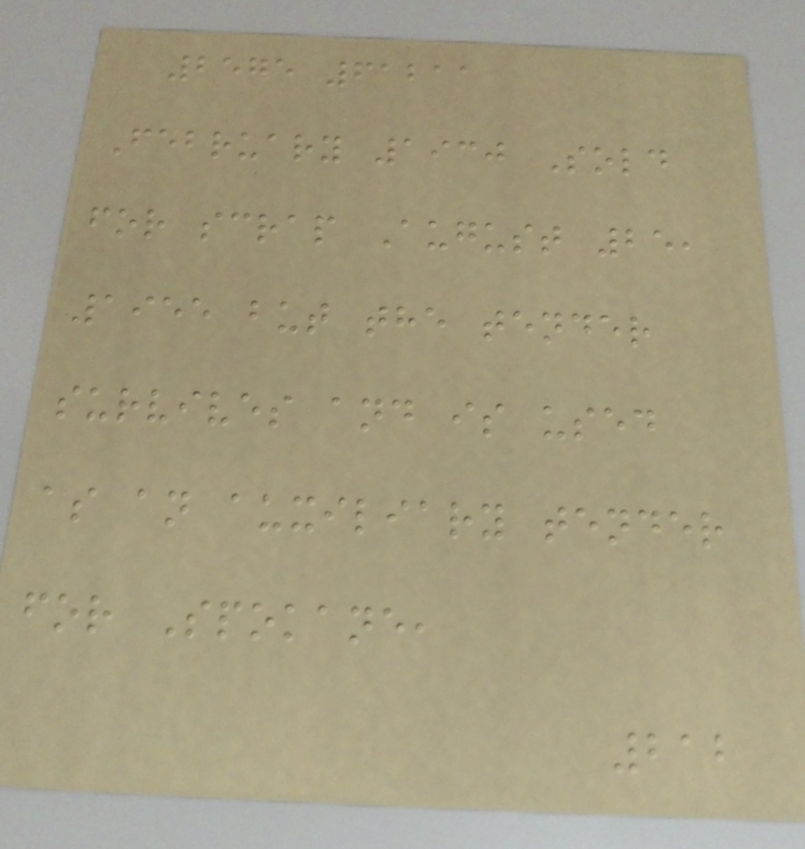2575 61211
February 1930 Sold
for scrap August 25,
1955 but the tender
survives and is used
as an auxiliary tender
for Spokane,
212
